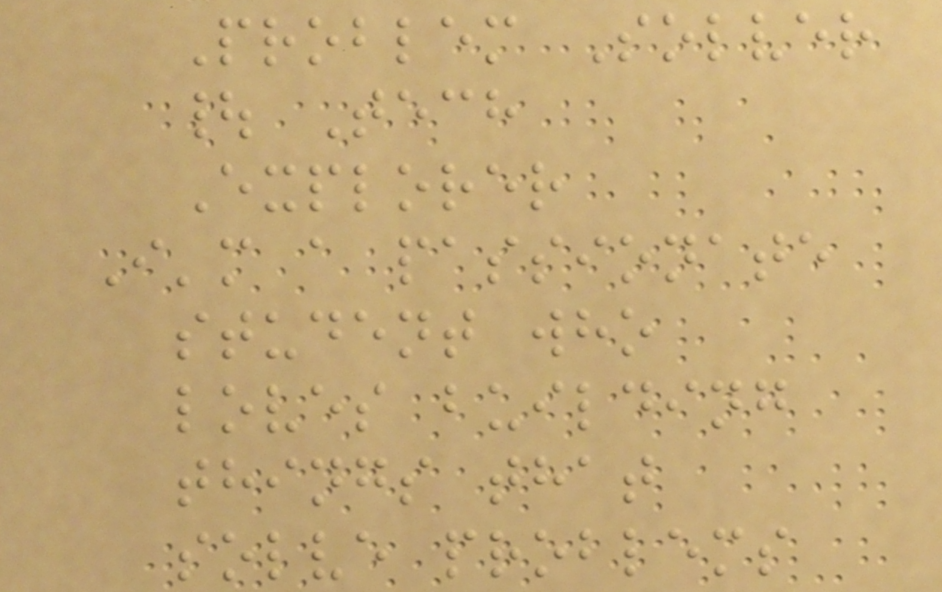Problem Solver
| Tech
Explorer
I'm a passionate
student who
loves building
things that
solve problems
